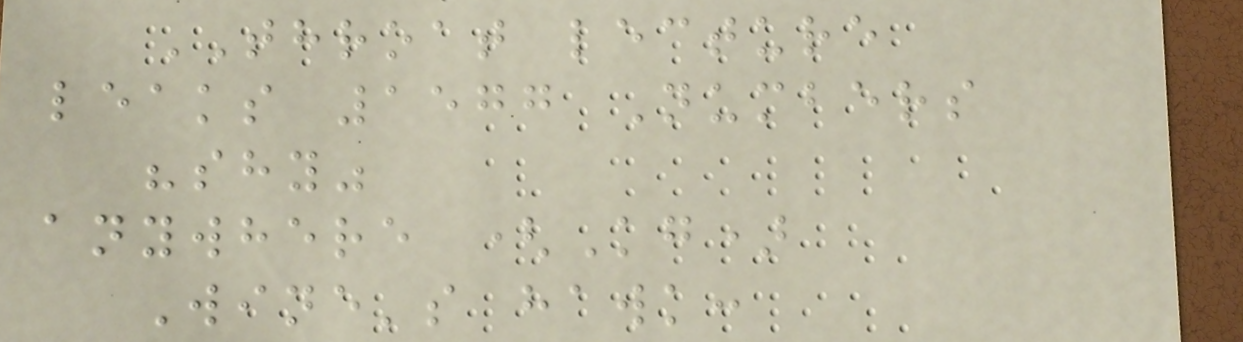THROAT lecture
leaks 1577 Numbers
"shy"
anywhere (Kg)
Wine's hawk:
